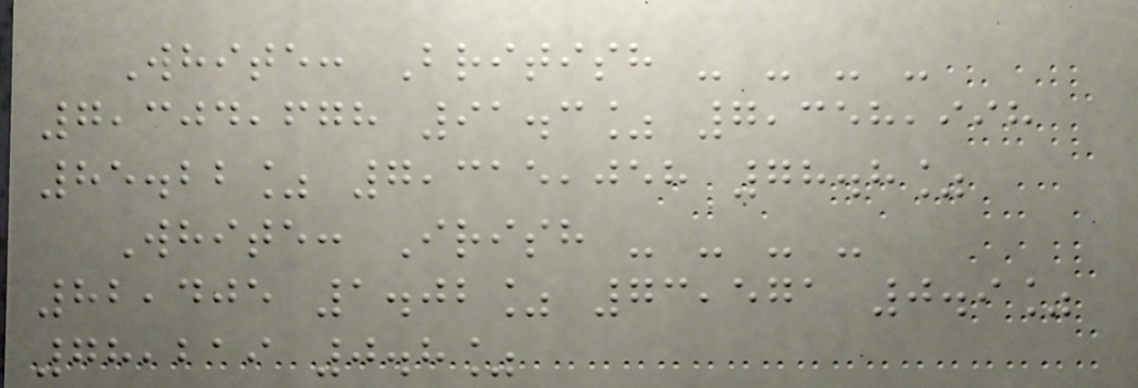White: British - - - -
7,304,678 91.3% 7,358,998
85.22% 7,315,058 78.8%
White: Irish - - - -
82,405 1.02% 73,571 0.9%
78,219 0.8%
